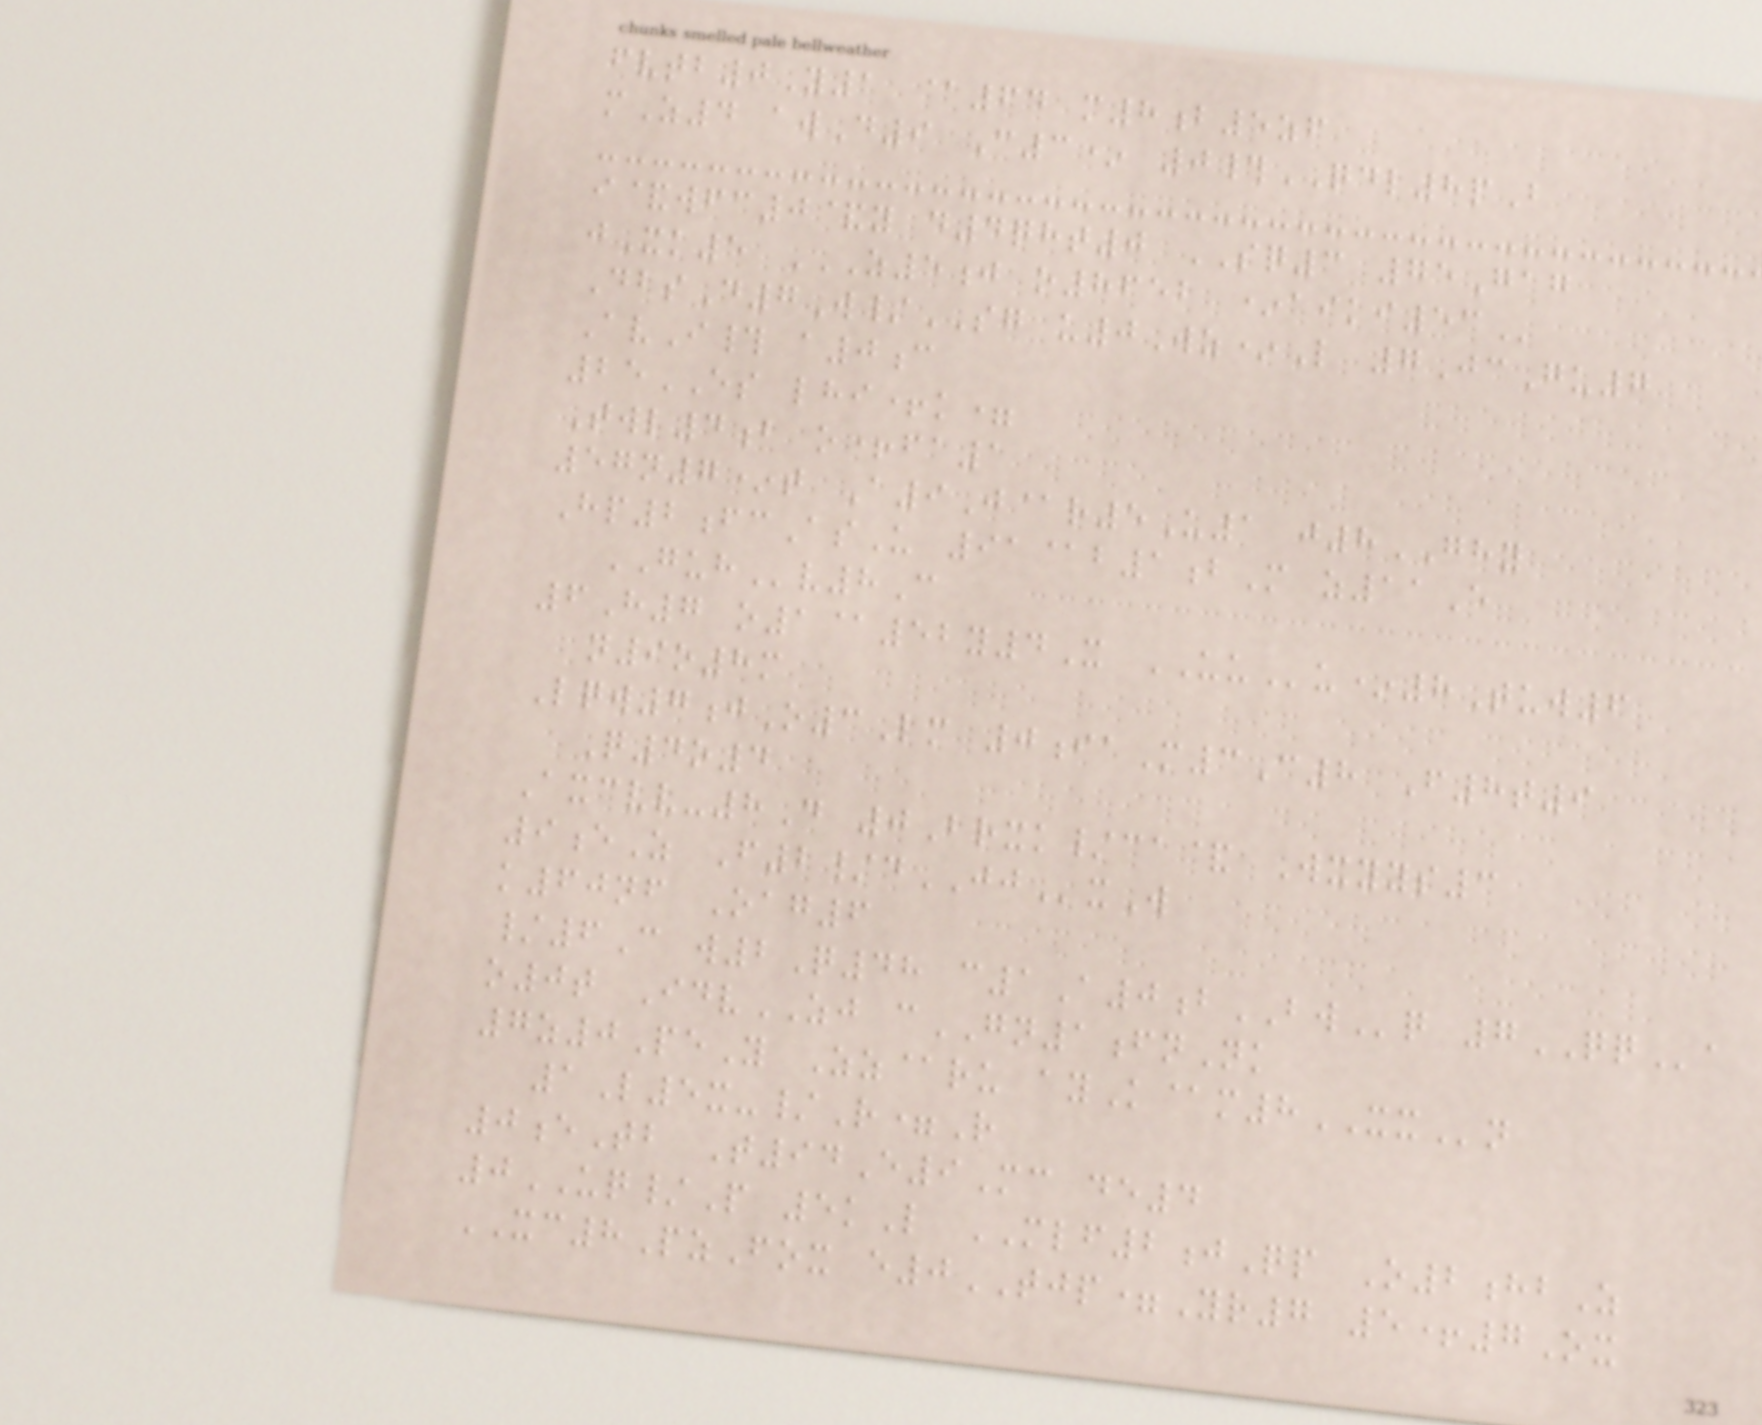fvtb0Y1 @64 m8b5zf
mZ4 awD9 C3* 0#QDL8pB
i&wfc0&y d4qht0 SQ3 75Gag
jXk5 Z5J O8652 *AIKI53
DbsD7W/SG u0Wz*L 7JcGu7
AvI# a0c
25ES lhi+k=
Twl4b o+fa1
57n7*t A9J@r5U1 j8GHY
Hp2fcAsU 91@b1bM z11E
GUHv8C
6H7 o1@52y4X UUu*8Tuw6
n9o8m
Lqw7jO3Lm 0iaM3C8 F8t9
Q4o4
Axcvv-8D 0Brxk/ca& Wxyys3
9eZ F2/dJJxW
k60nf Oag6
/6C w2Q48 c1A0bBWq 7QQa
o0t IdvZJ cGN1fnNk
7z0PeY Zz@ru ayK@m8XXn
1L5x-/R=R
0eTb T94E9Mc de4
0UQ/P 5kL MLF2jQp O2hbZ
XC8PzFox e0TJP=Yr7 5+7Ox
